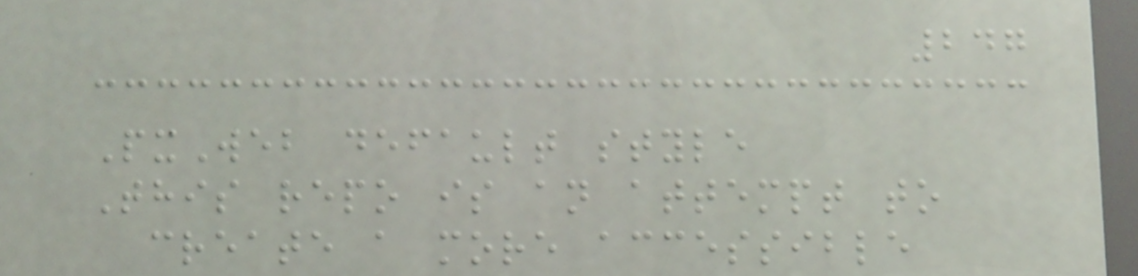247
PxWeb default style
This repo is an attempt to
create a more accessible
